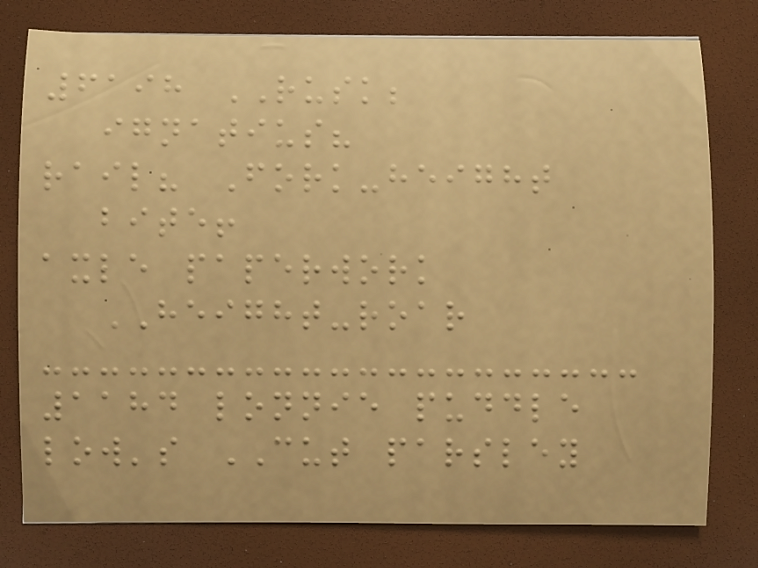6198 RUSK;
ignatius?
rail? Fork-height
bite!
axle paperwork
HEIGHT-roar
1184 lonnie puddle
low's CUT parsley
